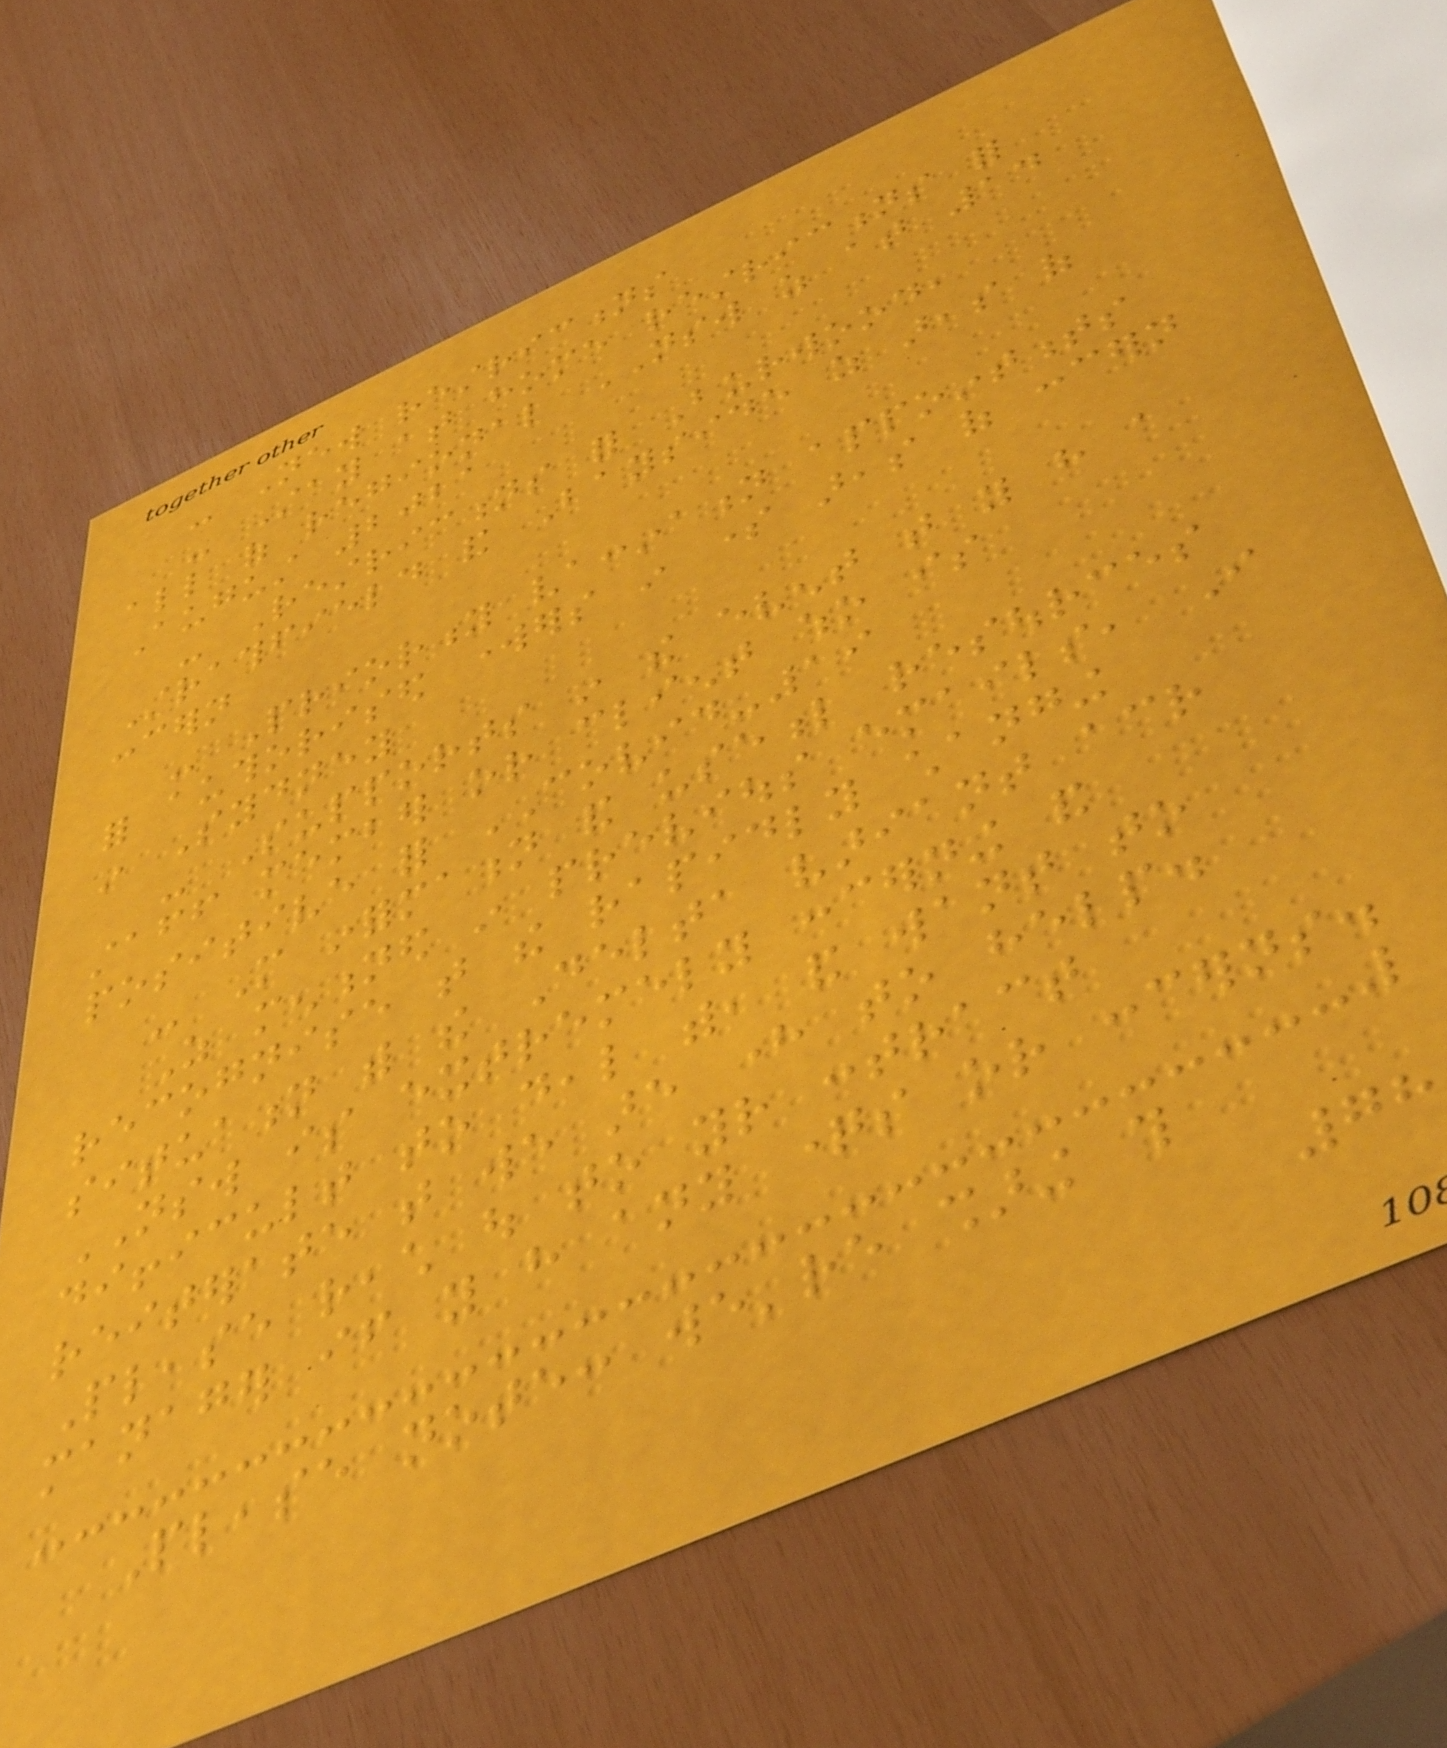- New restrictions
- Stay at home restrictions for
all of regional NSW as at 14
August 2021
- Restrictions for Burwood,
Strathfield and Bayside as areas of
concern
- Priority vaccination appointments
for authorised workers in some areas of concern
in Sydney
- Supports in the event that you have a
staff member or client who is
positive for COVID-19
- More information and useful resources
As mentioned in previous emails, I
recognise that the rapidly changing
situation with the Delta variant across
NSW is extremely concerning and
difficult to deal with, and want to
reiterate that we are here to help.
Please reach out to your contract
manager if you have any questions or concerns.
Please note: we're sharing this
78
